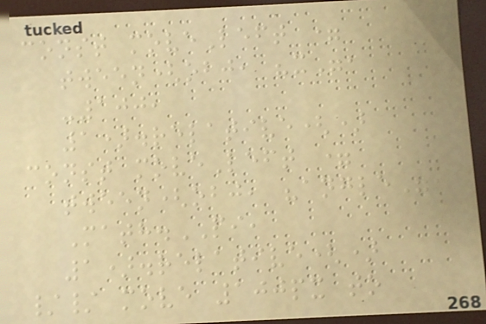const moveLeft =
tween(obj, "x",
-100,
1).relative()
const moveLeft =
tween(obj, "angle",
Math.PI,
1).relative()
// move 100px to
